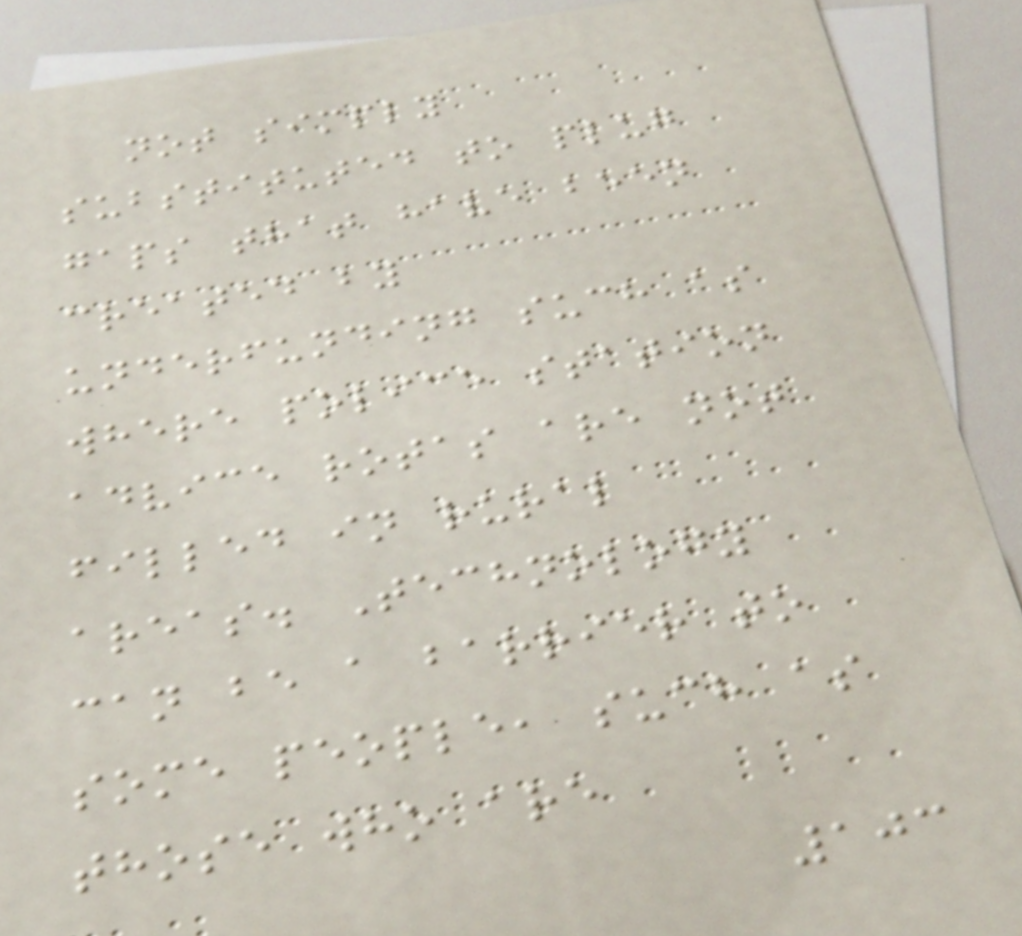not simply
substituted to plug
gaps that have been
created by
underfunding such as
where police station
advice rotas are not
filled in rural
areas. Technology
can be a barrier to
some people, such as
those who are
103
